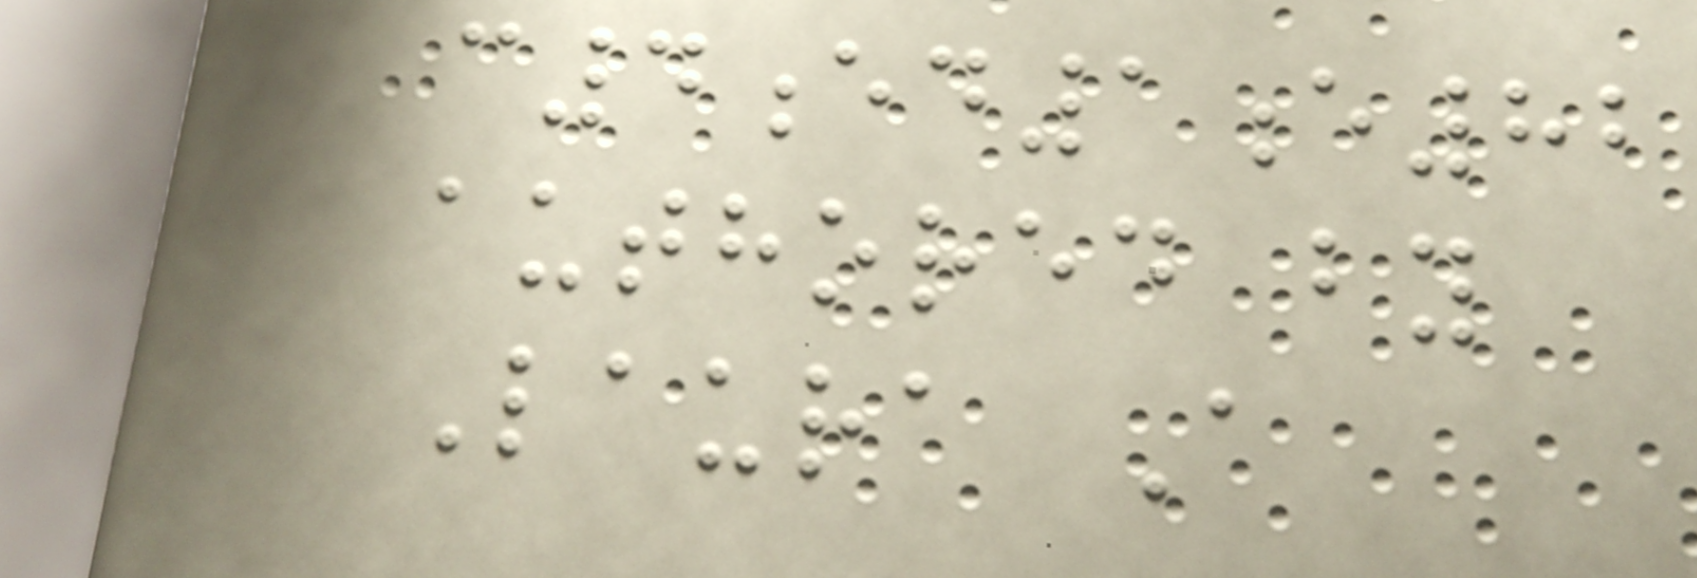c4ed1e82
authored by
Laura A
